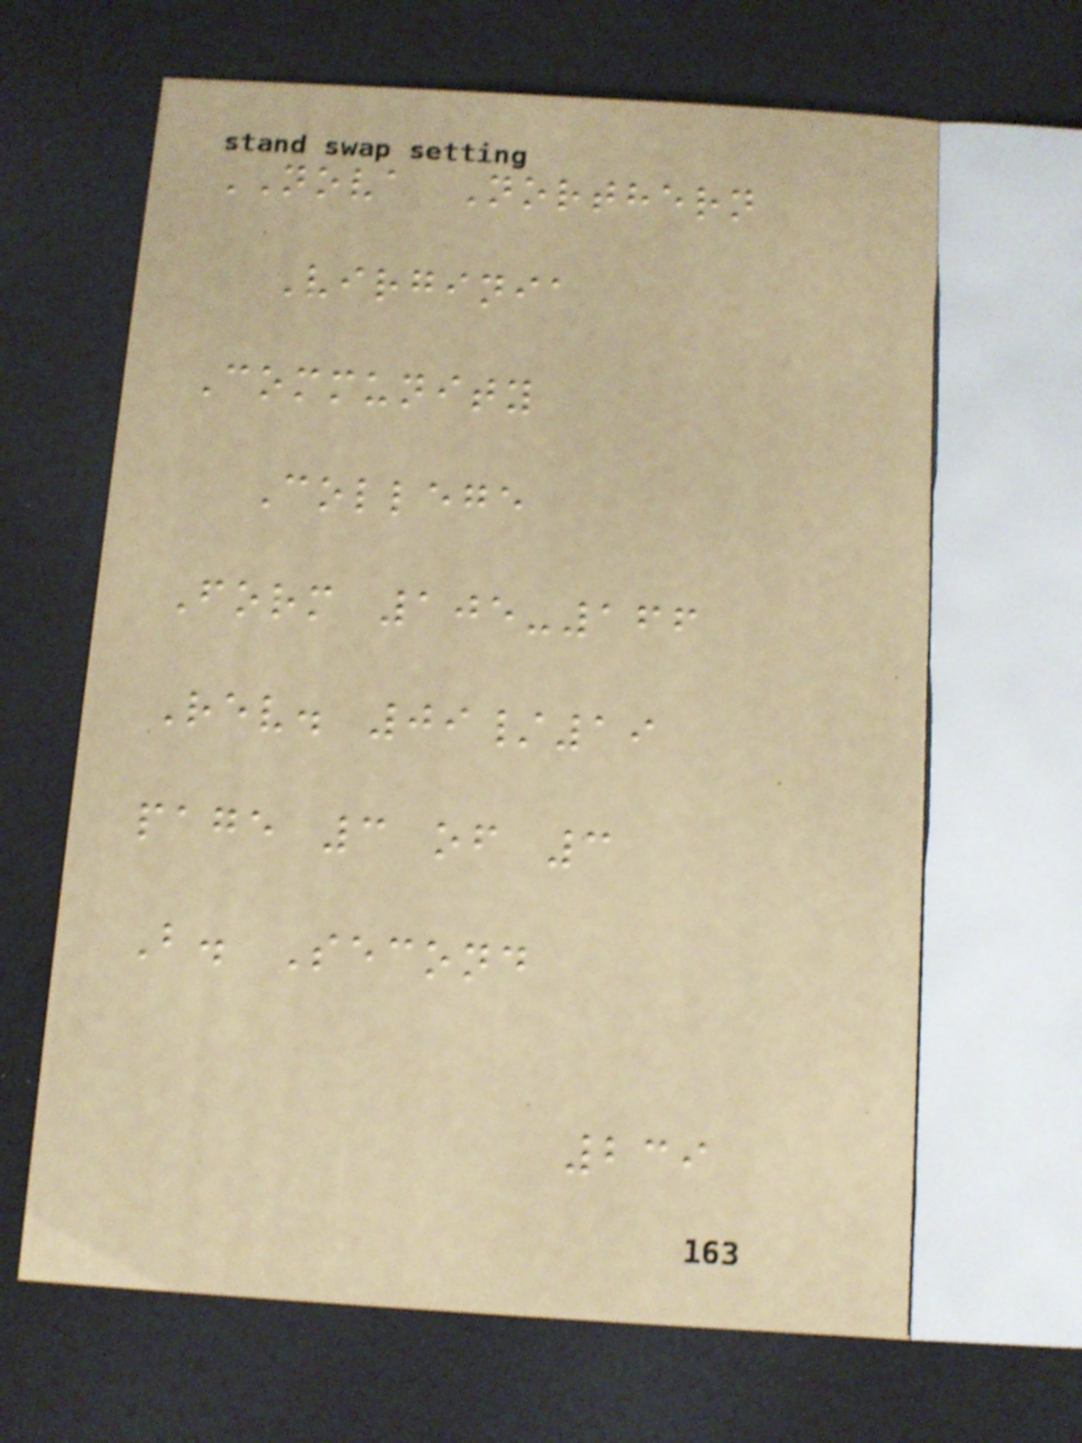NOVA Northern
Virginia
Community
College
Form 105-166
Rev. 09/19
page 3 of 3
B. Second
239
